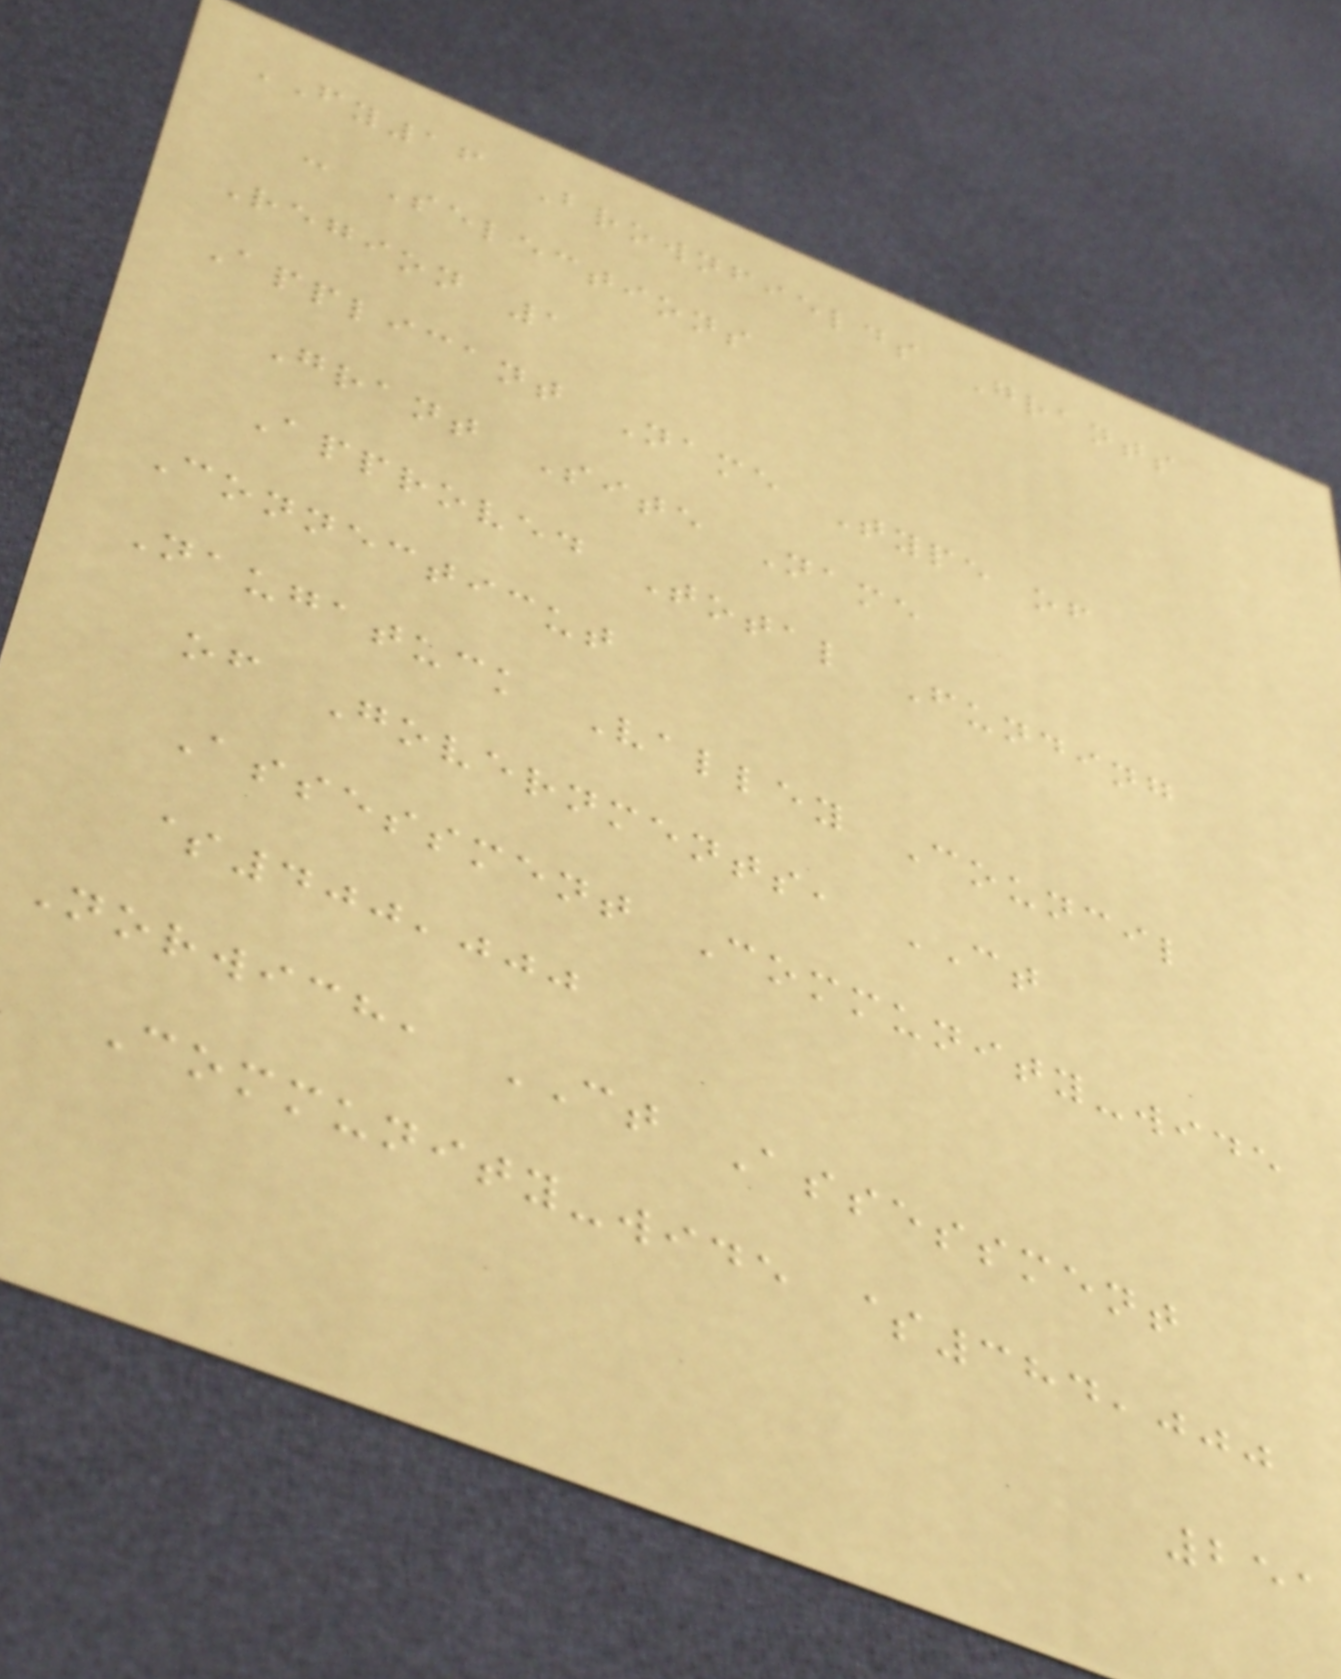FY16 Brownfields Grants
- Selections
Region 1
Applicant Name Type of
Grant Site Name
Approved Total Funding
Connecticut
Naugatuck Valley Council
of Governments, CT
Assessment Community-wide
$400,000
Norwich, CT Assessment
Community-wide $384,000
251
